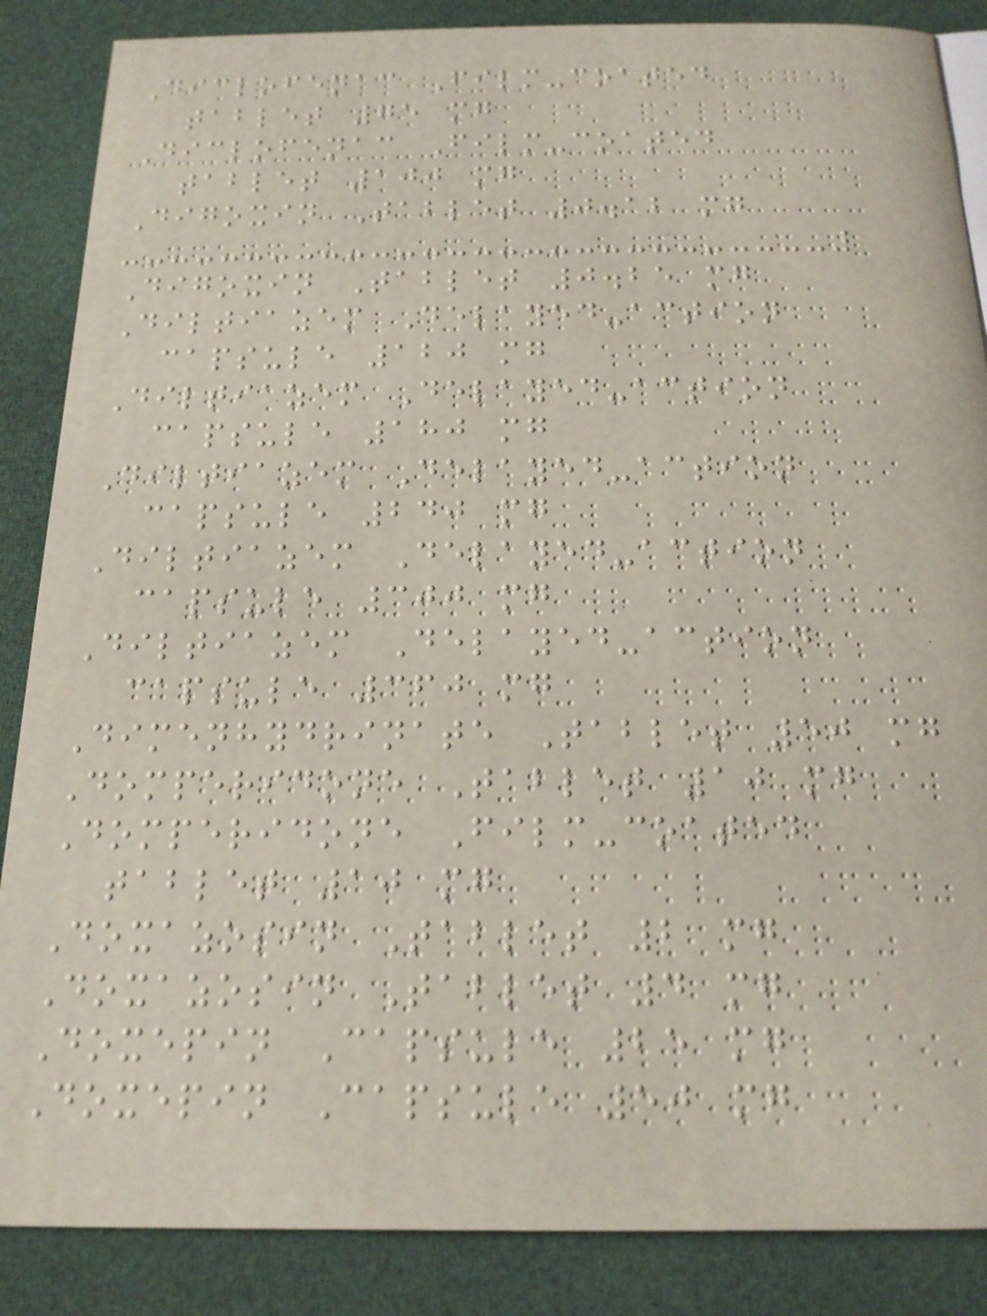Diclofenac Film-coated
tablet 75 mg
Diclofenac Film-coated
tablet 100 mg
Digoxin Tablet 0.12 mg
Digoxin Tablet 0.25 mg
Diltiazem Delayed-action
capsule 120 mg
Diltiazem Delayed-action
capsule 180 mg
Diltiazem Delayed-action
capsule 240 mg
Diltiazem Delayed-action
capsule 300 mg
Diltiazem Delayed-action
capsule 360 mg
Dimenhydrinate Tablet 50 mg
Domperidone Tablet 10 mg
Domperidone Film-coated
tablet 10 mg
Doxazosin Tablet 2 mg
Doxazosin Tablet 4 mg
Doxepin Capsule 25 mg
Doxepin Capsule 50 mg
